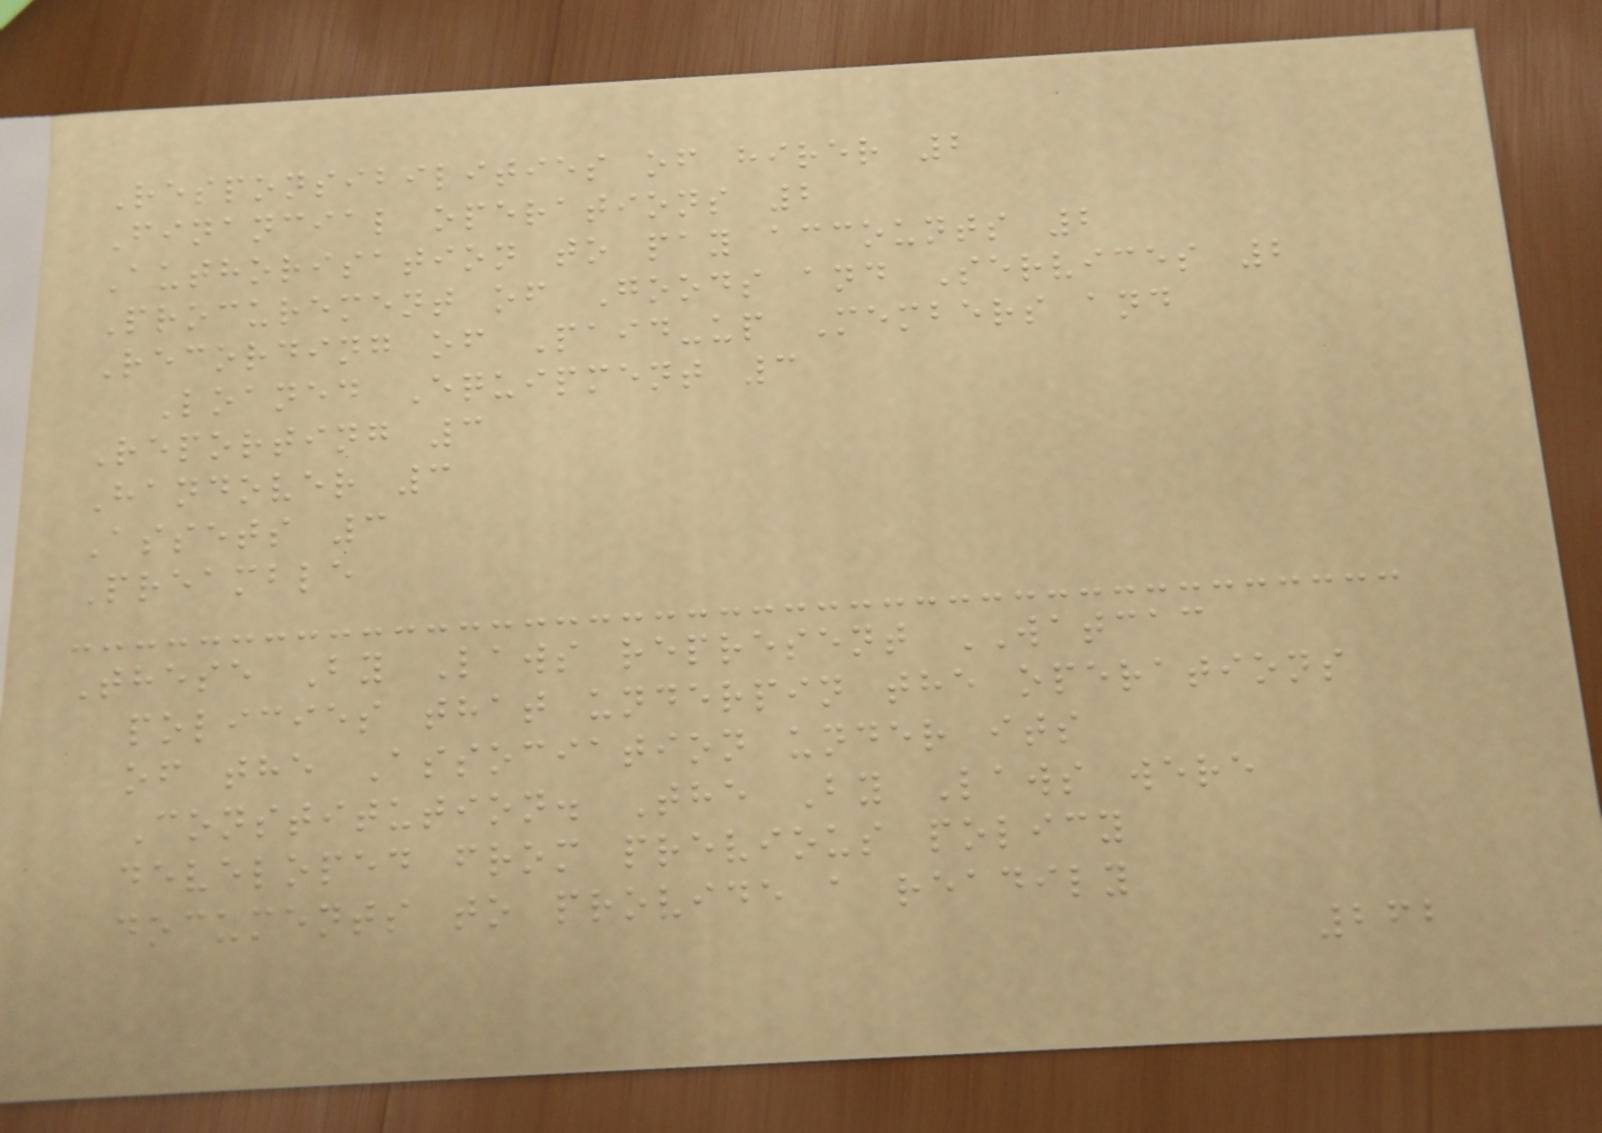Responsibilities of hirer 2
Financial operations 2
Authorisation to pay accounts 2
Procurement of Goods and Services 2
Recording of Paid-up Members and
Loaned Equipment 3
Reporting 3
Handover 3
Assets 3
Preamble
These By Laws represent WATCAC
policies that underpin the operations
of the Association under its
Constitution. The By Laws were
developed from previous policy
documents to provide a readily
262
